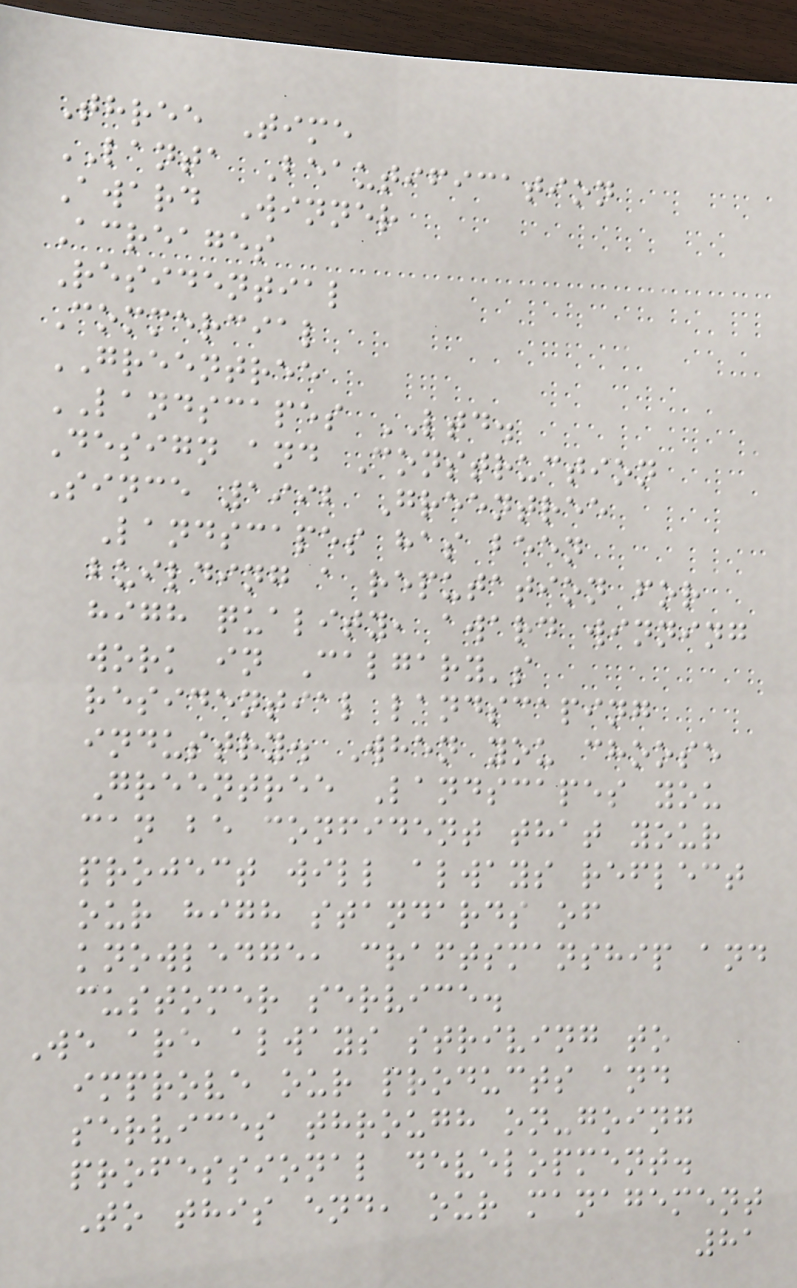Three Time
LANTA Beautification
Award Winner
Acreages
Residential
Commercial
GREENTREE
LANDSCAPES LTD.
Design and Construction
Since 1992 Greentree
Landscapes has been
building a reputation for
high quality, award winning
work in Calgary's
residential landscaping
industry. When you choose
Greentree Landscapes you
can be confident that your
project will always reflect
our high standards of
knowledge, craftsmanship and
customer service.
We are always striving to
improve our products and
services through on-going
professional development.
To this end, our management
81
